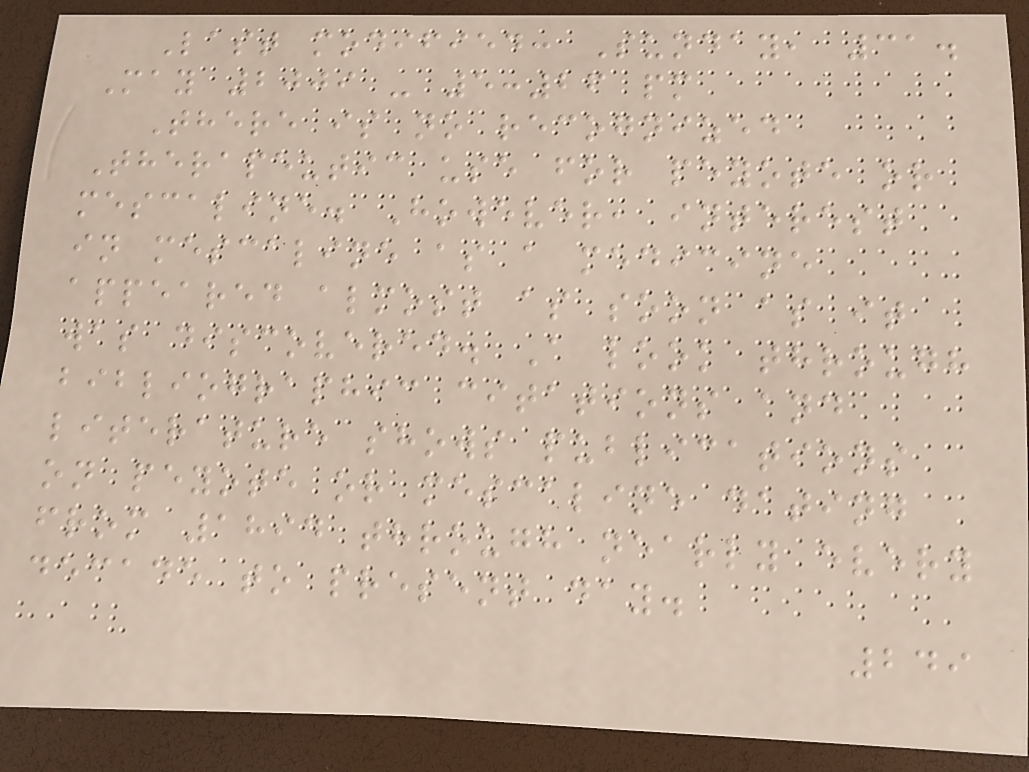Last modified: Sunday, 31.
May 2009 - 5:26 pm
There is no recognized
Therapeutic use for peyote or
mescaline. However, interest
in mescaline as a medicine
appeared almost as soon as it
was discovered. A look through
bibliographic citations and
literature shows publications
on peyote or mescaline dating
from 1894 through nearly every
decade to present day.
249
